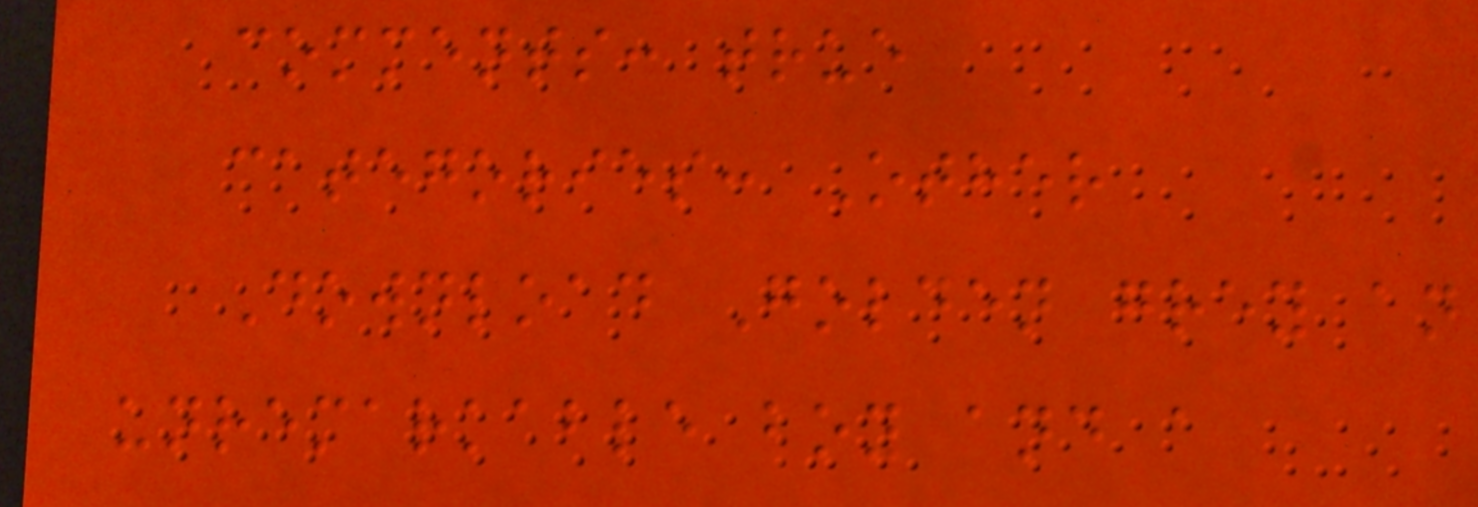comments: true
categories: Other
Download Golden grey an
unremarkable boy and a
